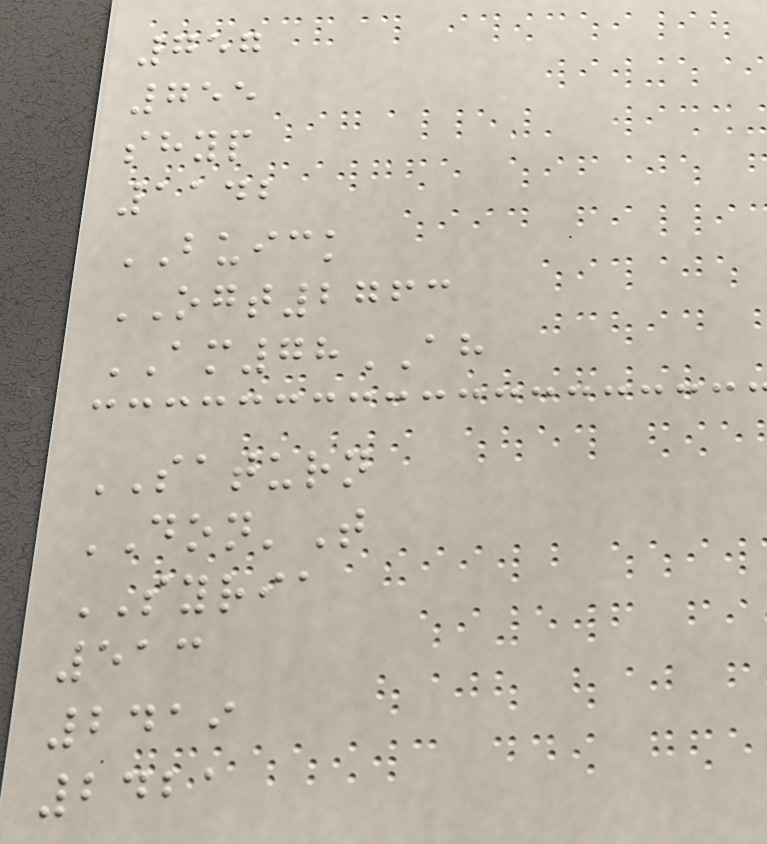757
755
shyp
1142
BUICK
OGT2763
AM78AH
SATURN
DON'T
SYRIA
513
2419
2421
